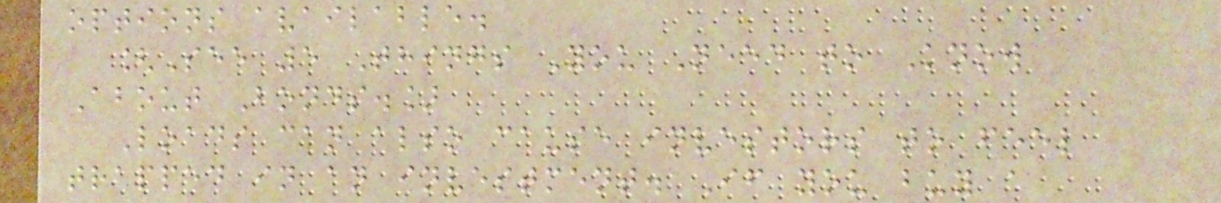options available.
[See 5 Things You Need to Know
About Bonds.]
Loads can also cause investors to feel
trapped in an investment. If you buy a
